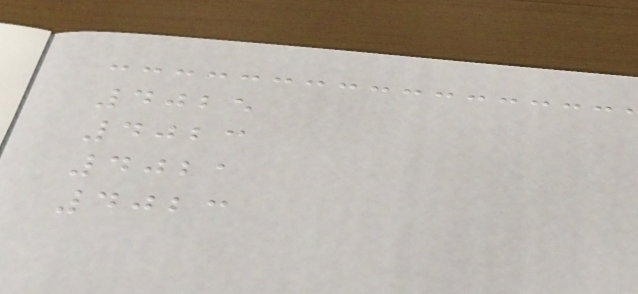4025
4023
4021
4023
